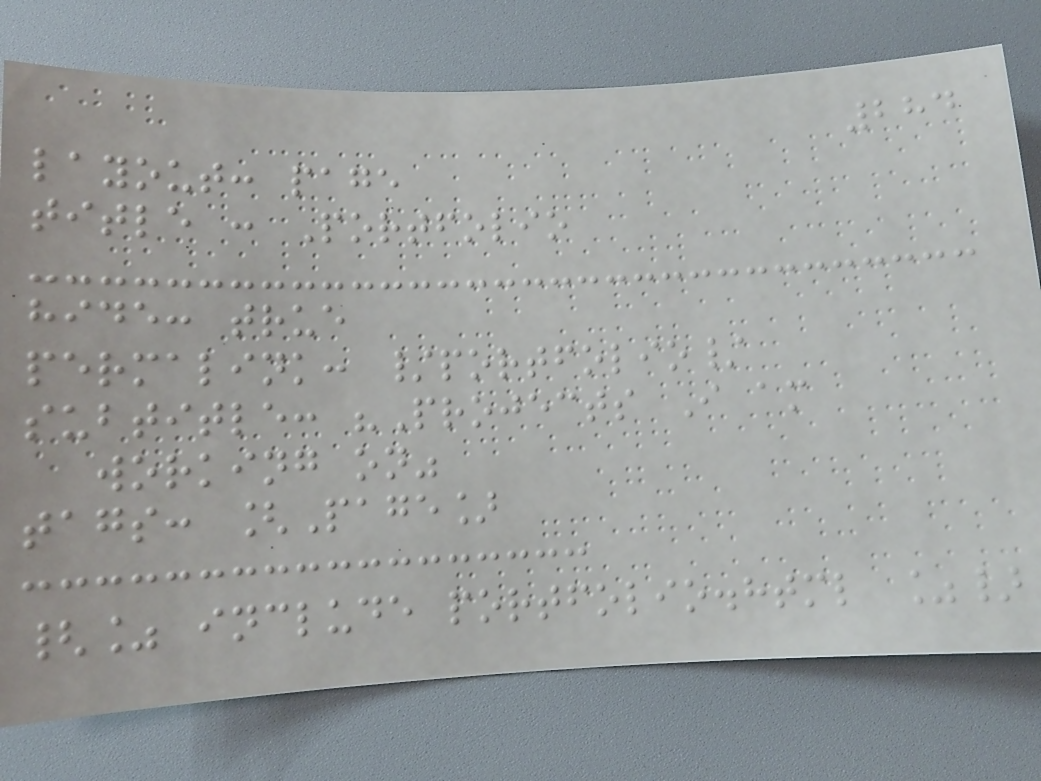284
layout: page
title : Portfolio
hide: true
permalink: /portfolio/
subtitle: "Projects I am
working on"
tags: [Page]
{% include portfolio.html %}
